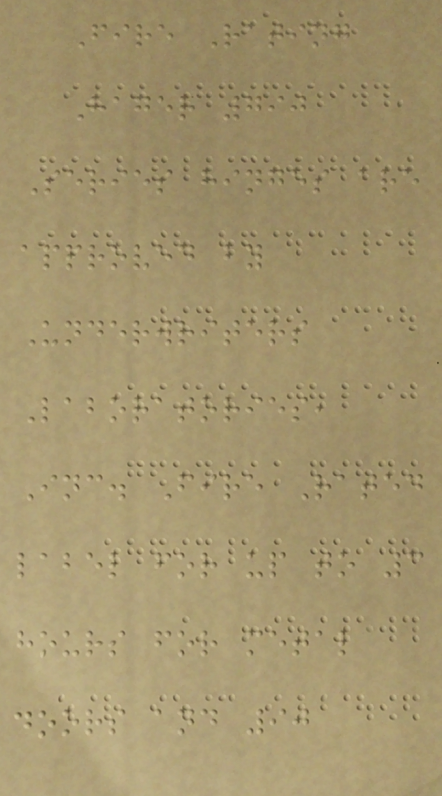Fire Rating
Hager 790
Series hinges are
approved by
Underwriters
Laboratories,
Inc. Fire Rated
label for up to 3
hours for metal
doors and 90
